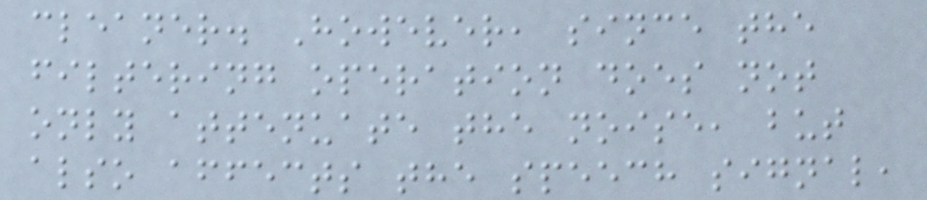cleaner. However, since the
filtering operation does not
only attenuate the noise, but
also affects the speech signal,
